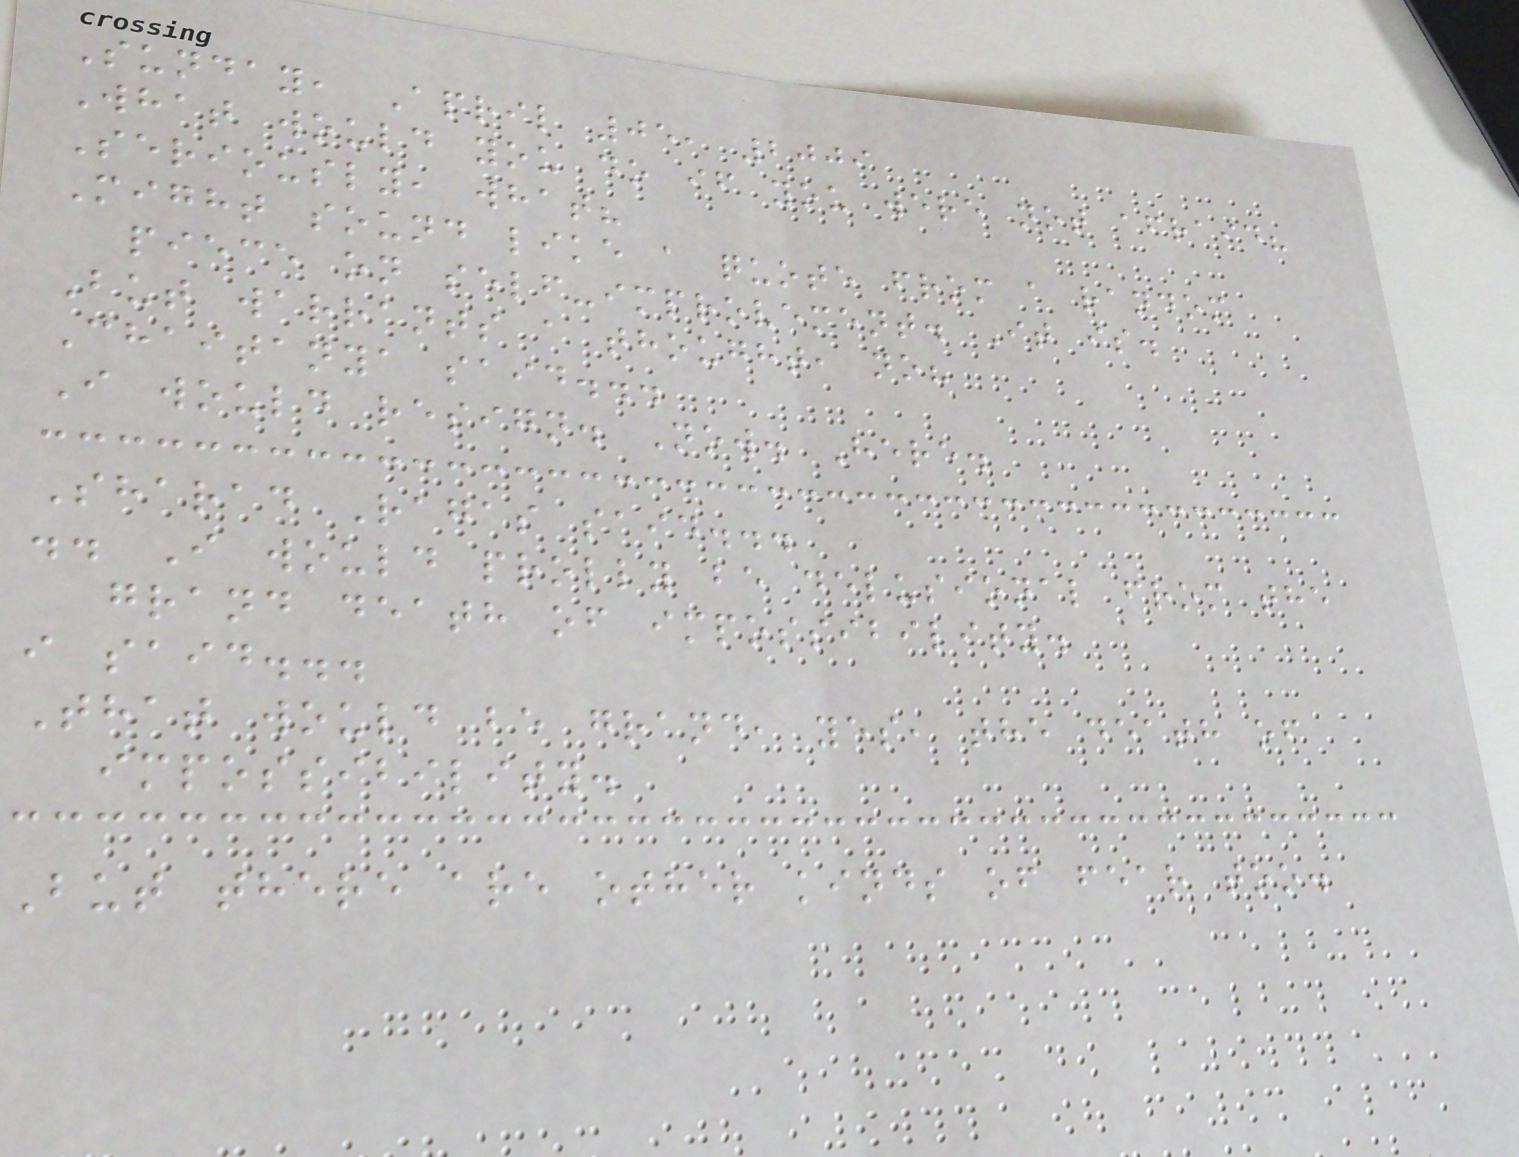Sunday, April 05, 2009
What would you do if you were not afraid?
Seriously, what?
Might sound like a quote from a random
piece on self-improvement. It is.
But warrants a thought, no?
Chaitanya said...
I would resign. Now. Here.
Sharad Ragas said...
.. I would prolly be delusional from the
grand death of impossibility.
i said...
That would be grand, yes, the death of
impossibility.
But there are other kinds of fear too.
